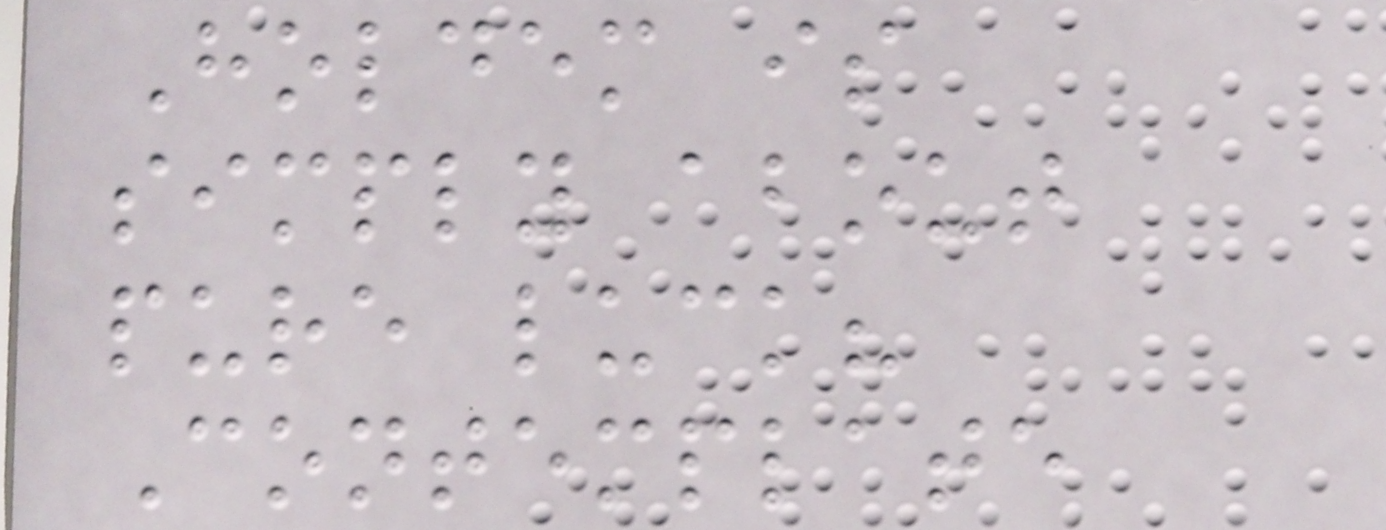Holdem is
simply about
pure luck?
Contemplate
